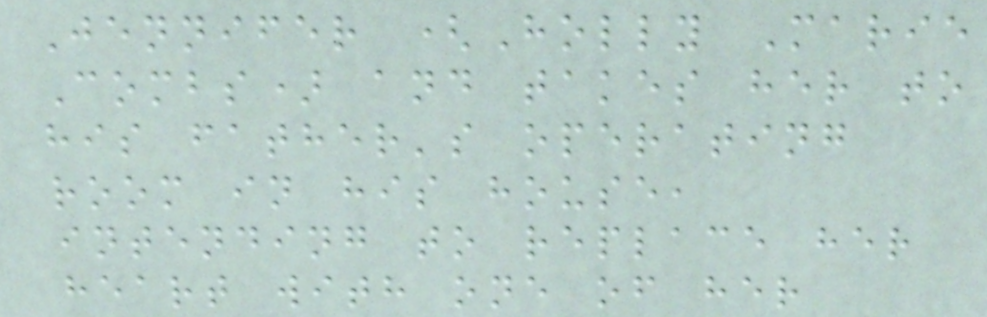Jennifer (Holly Marie
Combs) and takes her to
his father's operating
room in his house,
intending to replace her
heart with one of her
